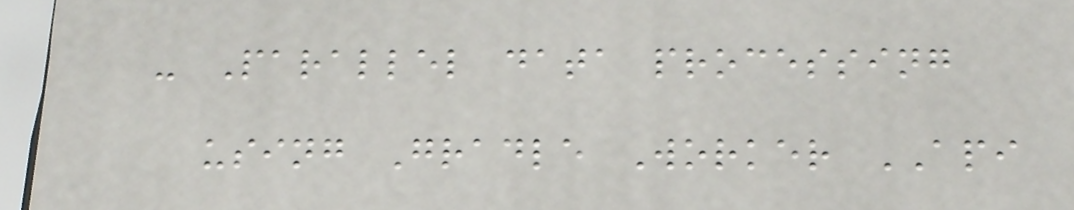- Parallel data processing
using Gradle Worker API
